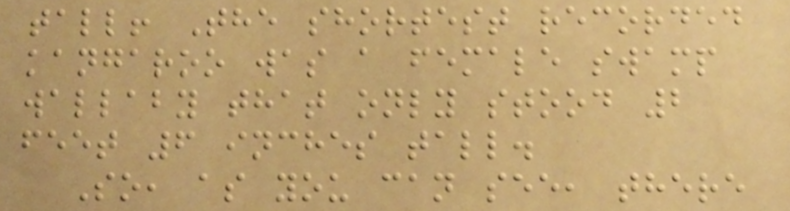tall! The shortest recorded
kangaroo was a female swamp
wallaby that only stood 2
feet 6 inches tall.
So, as you can see, there
